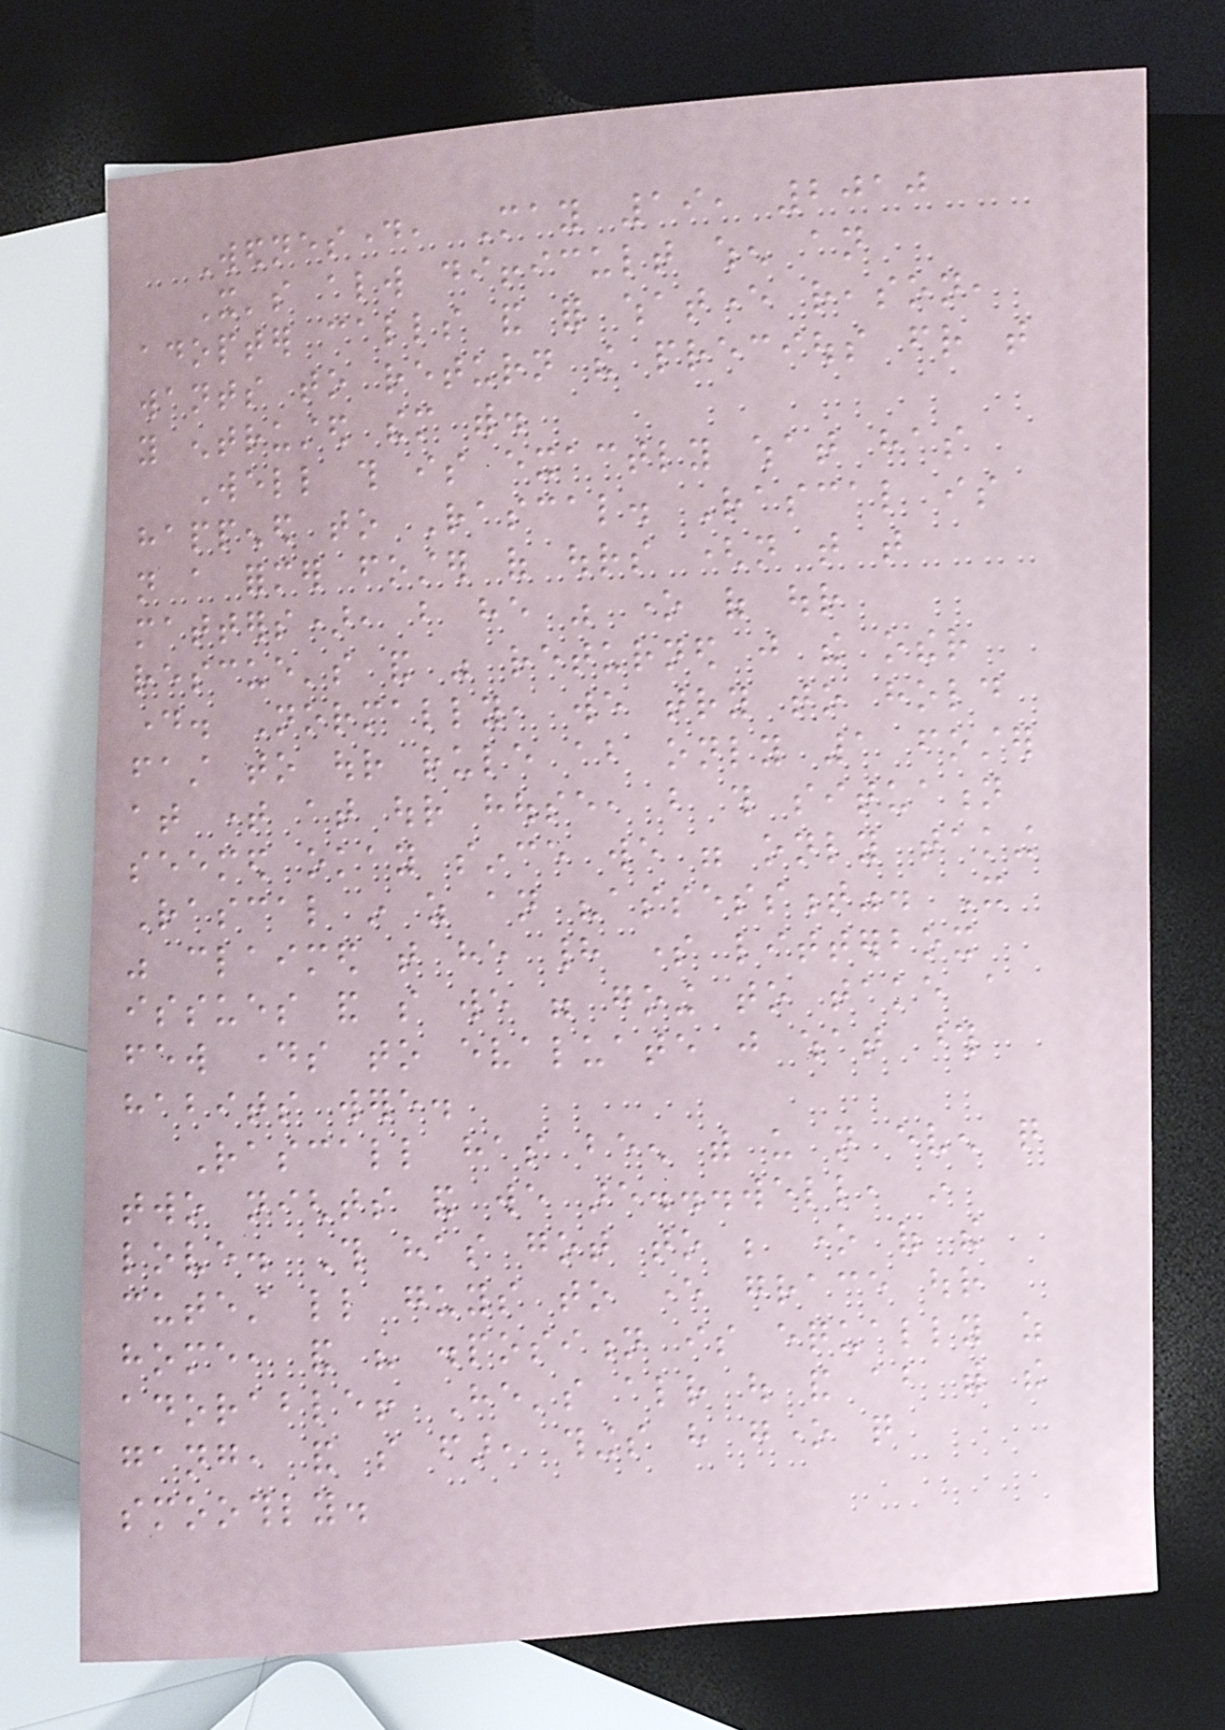Wednesday, May 19, 2010
It's always difficult when an
adopter calls and for whatever reason,
wants to return the precious friend that
you entrusted them with.
Well this is exactly what has
happened to Rascal. Rascal is
not a former foster of ours (not that that
matters), but he was one of our
rescue's and was returned just the other
day. Normally, we try to hold
fast to our rule about only 1 foster
at time at our house, but this situation
seemed okay since we were only taking
Rascal in as an "assessment". It
was claimed that he had some litterbox
issues and so we were going to take a
few days to evaluate just what those
habits were.
Rascall has been with us not even quite
two nights and we are...well, in
love. This has got to be one of the
cutest little guys to ever grace our
home, and his disposition is equally as
adorable! He's already out and about with the
gang, and so far, things have gone quite
smoothly.
